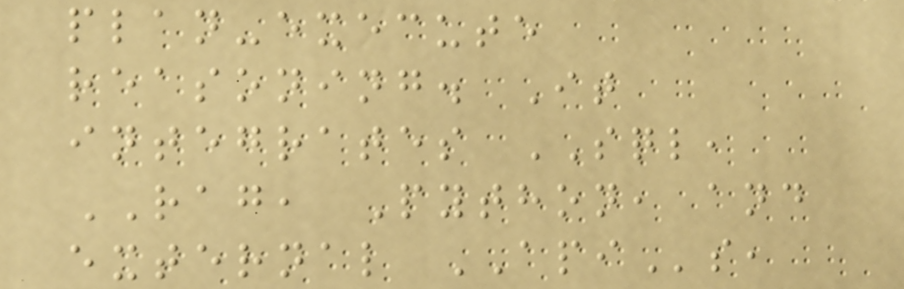plan-execute
reasoning. It
integrates SQL,
RAG, Python, and
external APIs,
